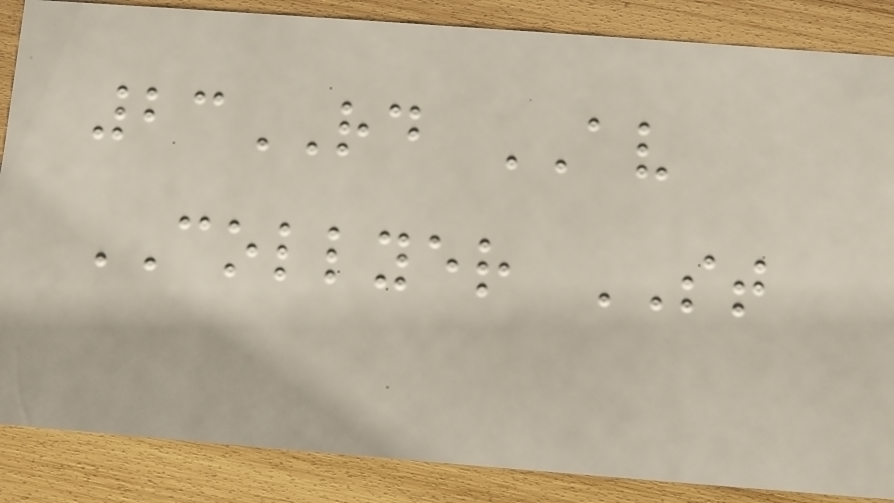23RD AV
COLLYER ST
